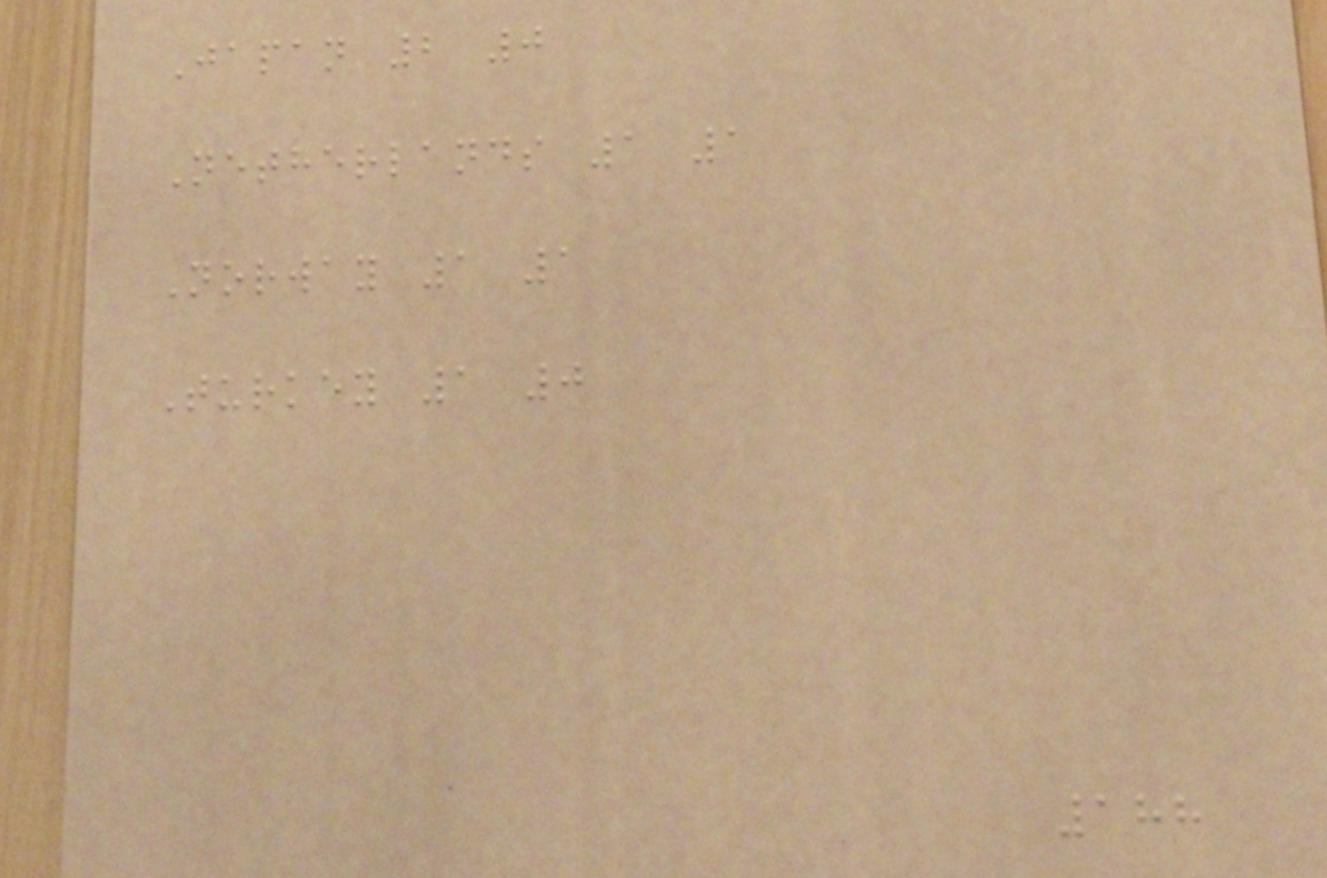Japan 2 0
Netherlands 1 1
Norway 1 1
Turkey 1 0
188
